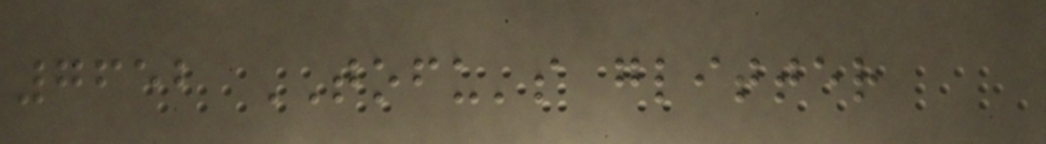7652 TOFU's glitter
